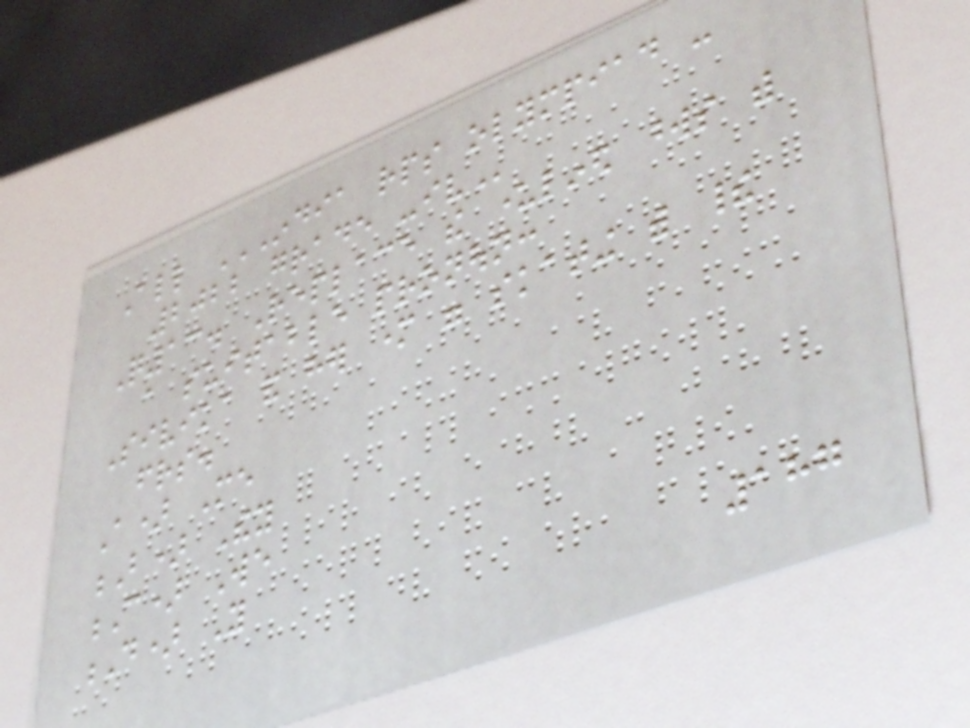All INDIA RPS OLYMPIAD -
2022 GRADE -IV
Q13. Replace the underlined words with
a suitable pronoun:
Sivika and her mother were skating with their
friends.
A) Me
B) They
C) We
D) You
187
